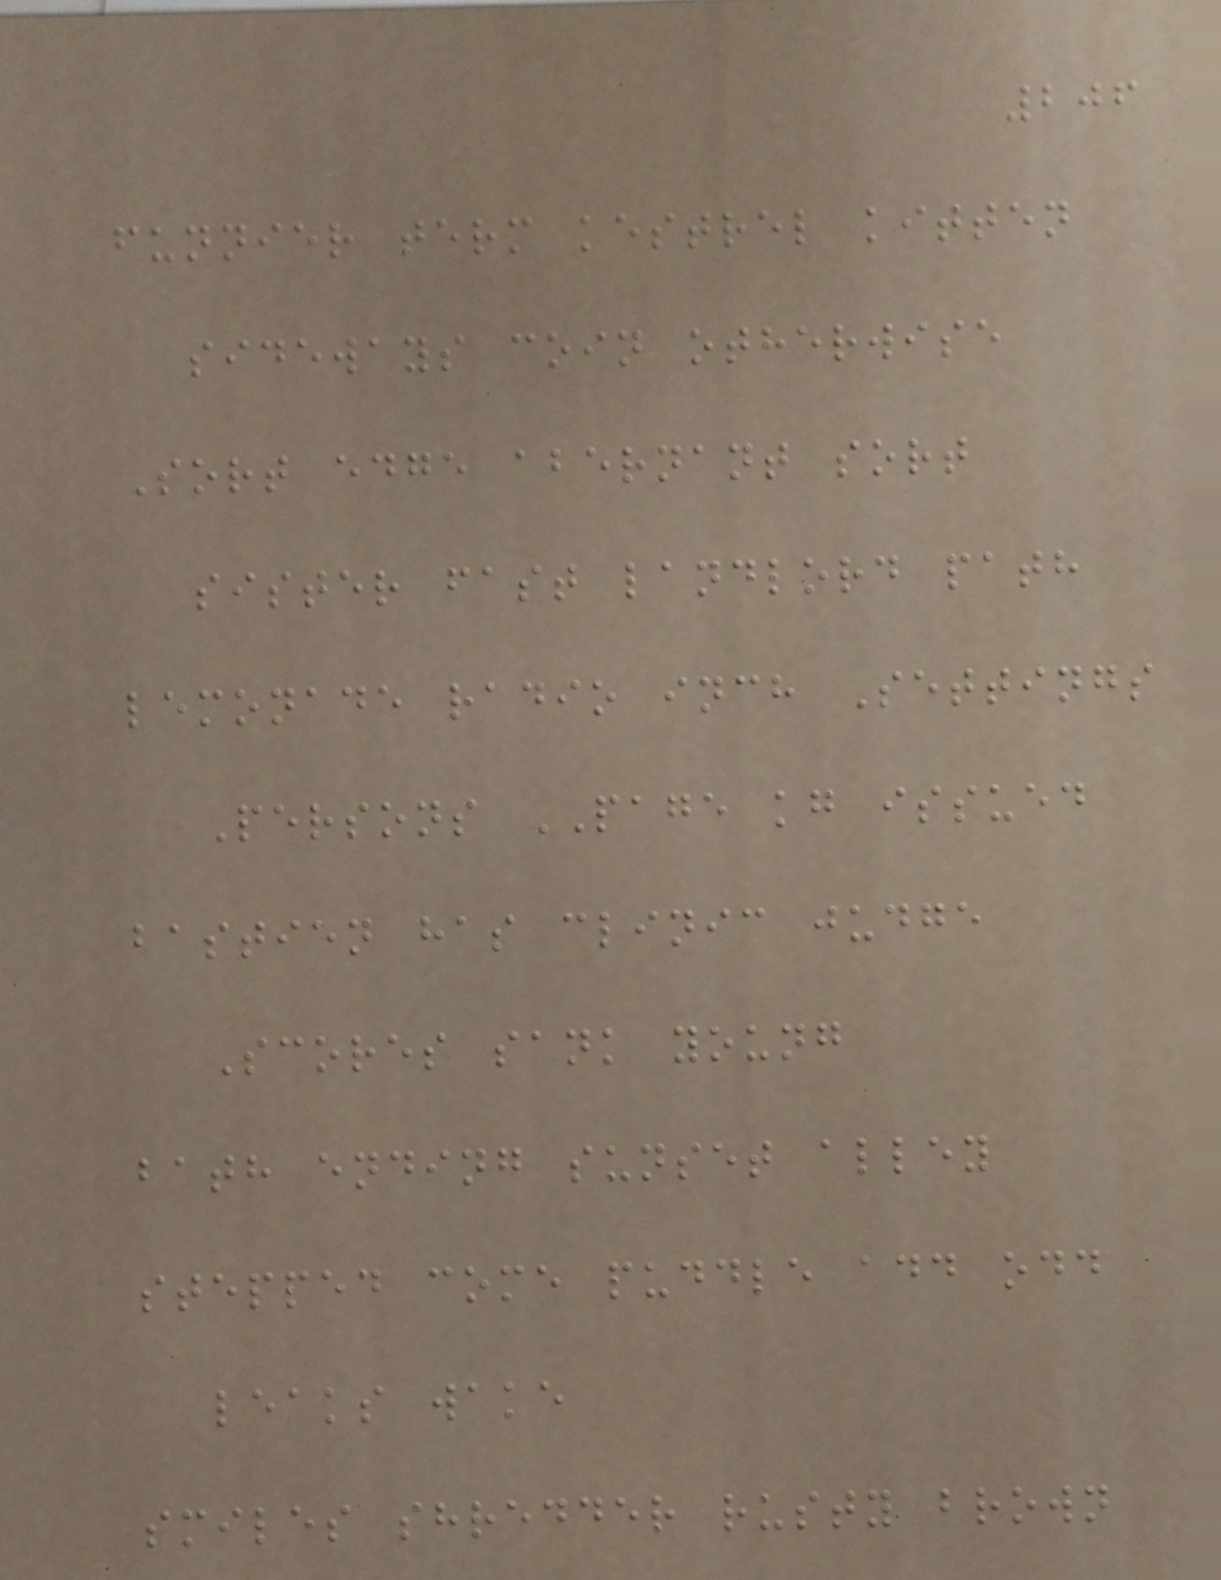206
funnier term kestrel kitten
sideways coin otherwise
Sort edge abernant sort
sister fast landlord path
lemonade radio inch Settings
Persons PAGE kg issued
bastien has clinic judge
Scores sank young
bath ending sunset alley
stepped come puddle add odd
leaks wake
smiles shredder rusty brown
